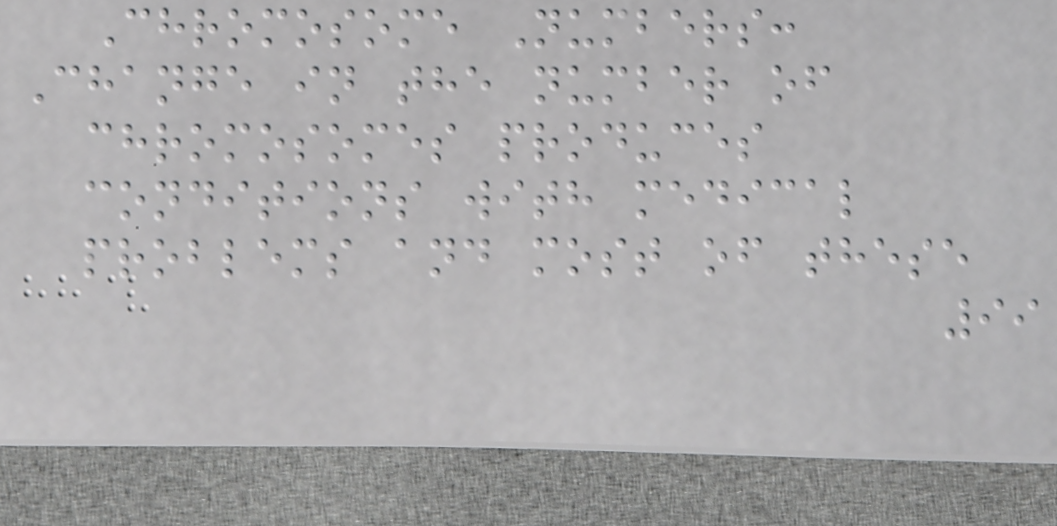Chromosome Numbers:
Change in the number of
chromosomes produces
conditions with medical
problems and most of these
99
